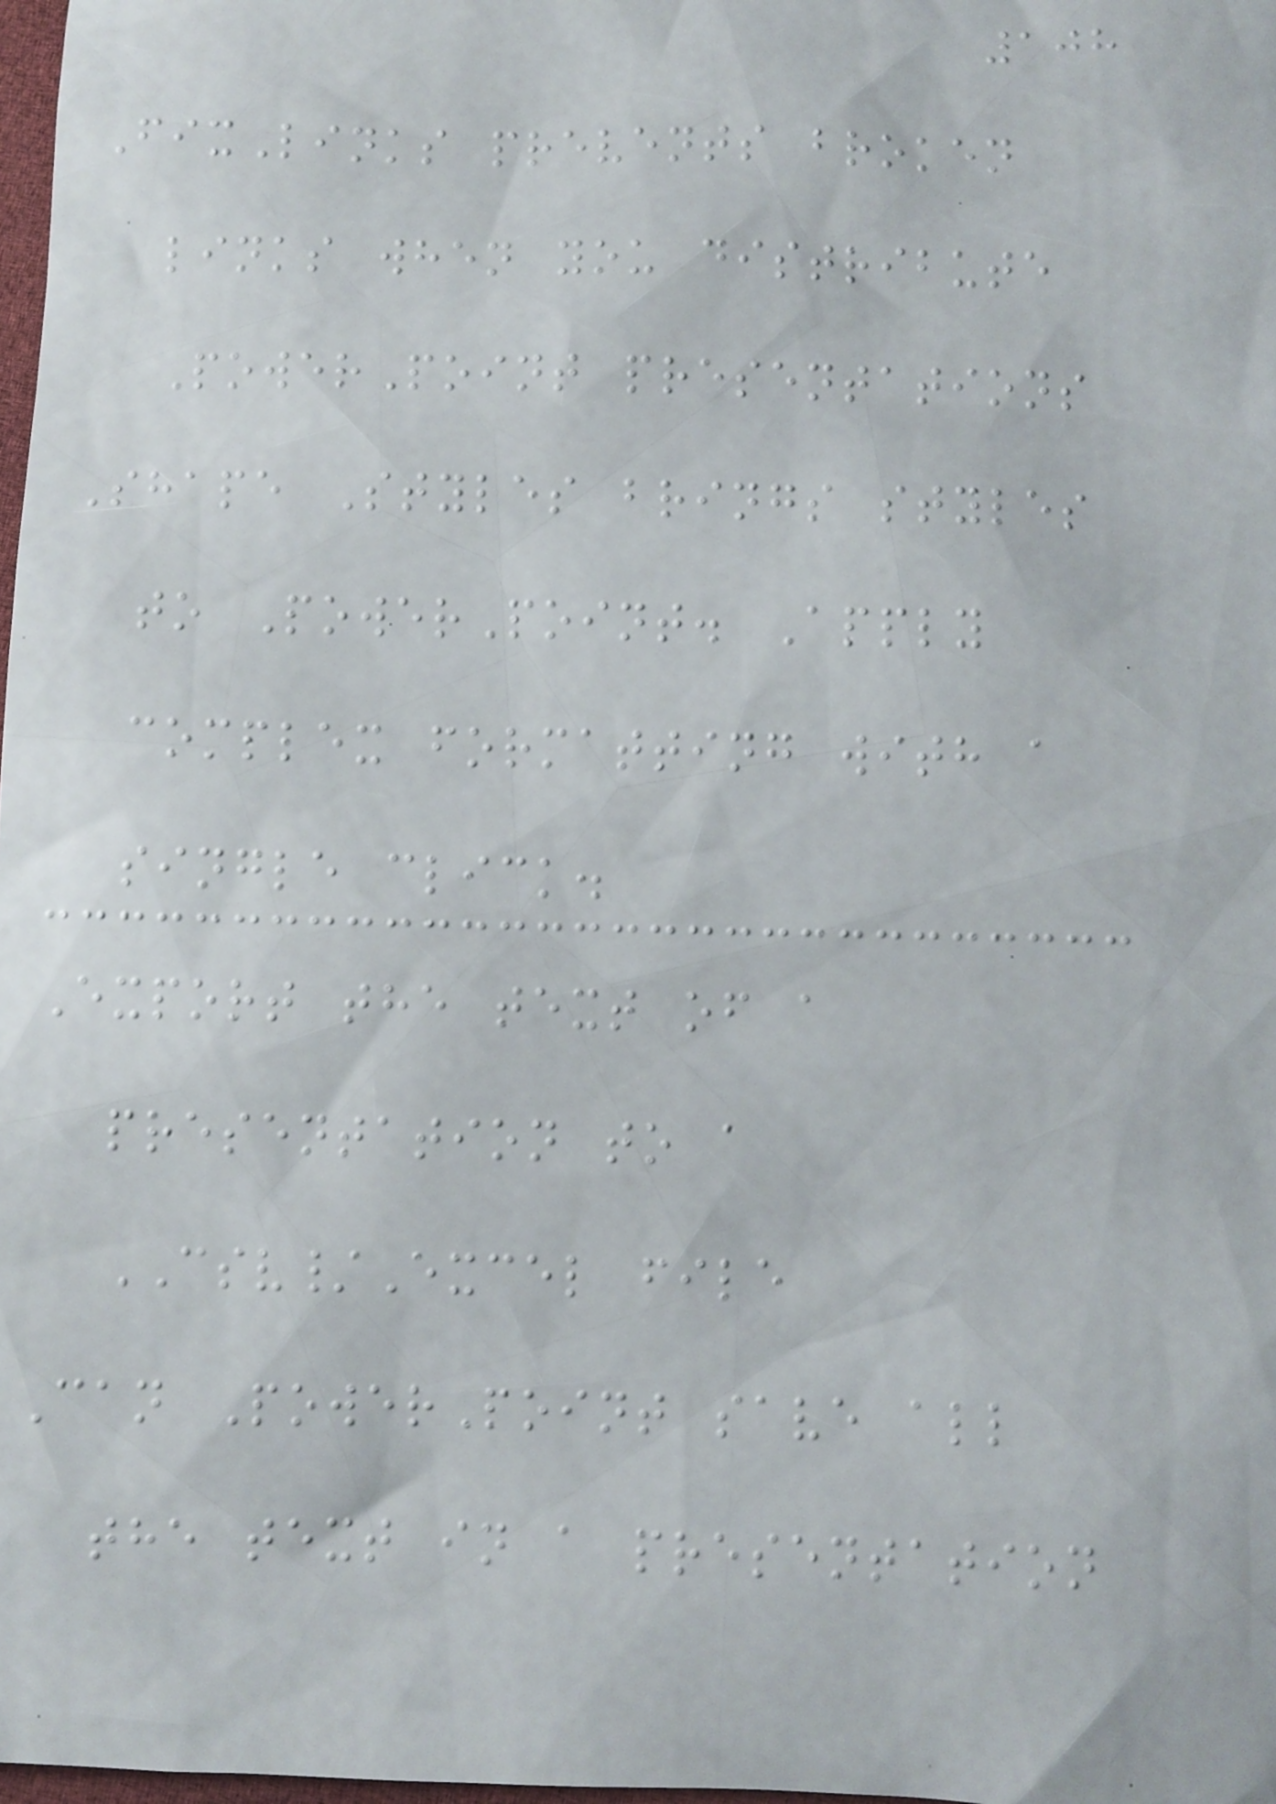108
FixLinks prevents broken
links when you distribute
PowerPoint presentations
Shape Styles brings styles
to PowerPoint. Apply
complex formatting with a
single click.
Export the text of a
presentation to a
CSV/Excel file
Can PowerPoint save all
the text in a presentation
